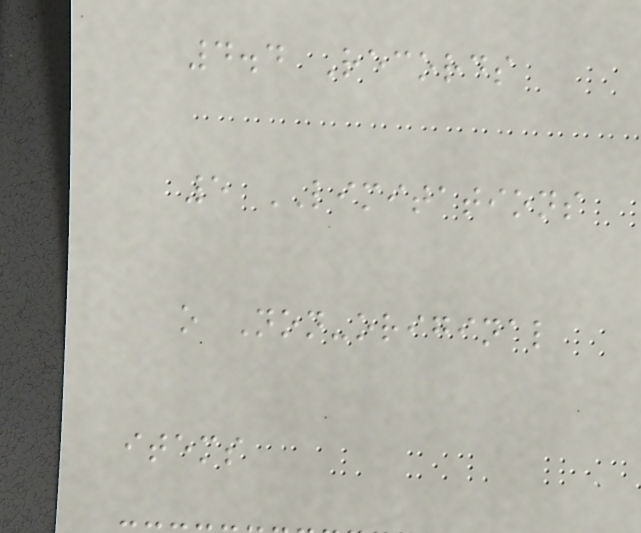4.4 Records
5 LIMITATIONS
o Non-original
items
